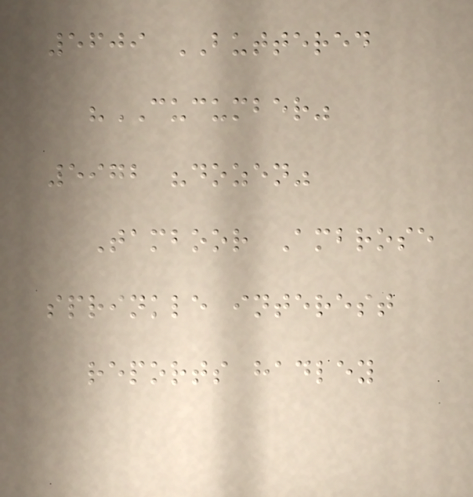5609 BUTTERED
"CUCUMBER"
5972 "dozen"
Tamboor Ambrose
sprinkle interest
reports hadley
